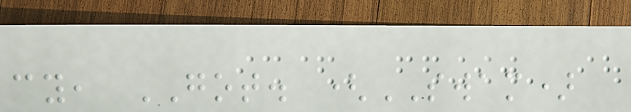cy, GOT. (SWAM)
